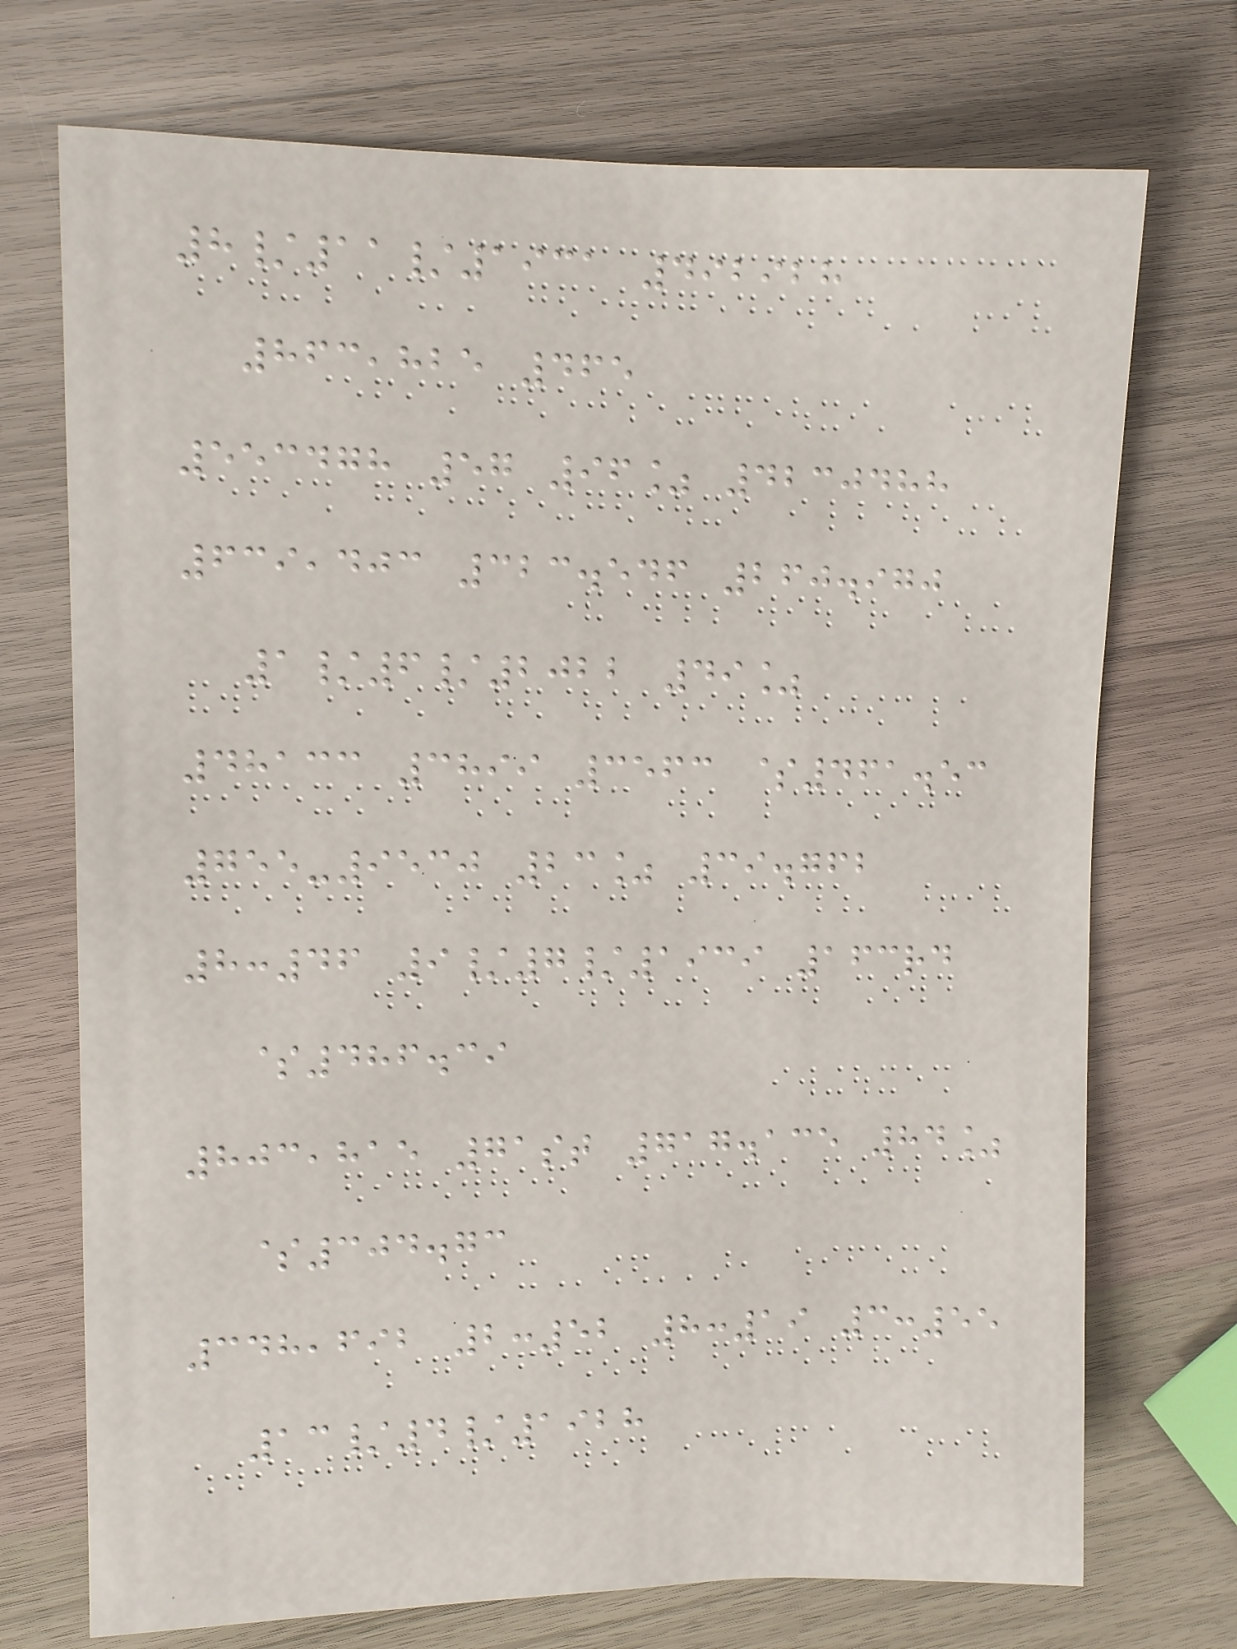8/11/1931 492928
863,825 465
553478 57 96% 4230488
639,403 323.546 260.970
1/6/2022 49%
48133 3899 3563 $461.53
755-9530 23% 39.762
8:46 9/7/1939 163rd
$486.39
803,815 71st 717.135 84%
$304.73
348,692 2:52 8:19 3:55
13/4/1928
